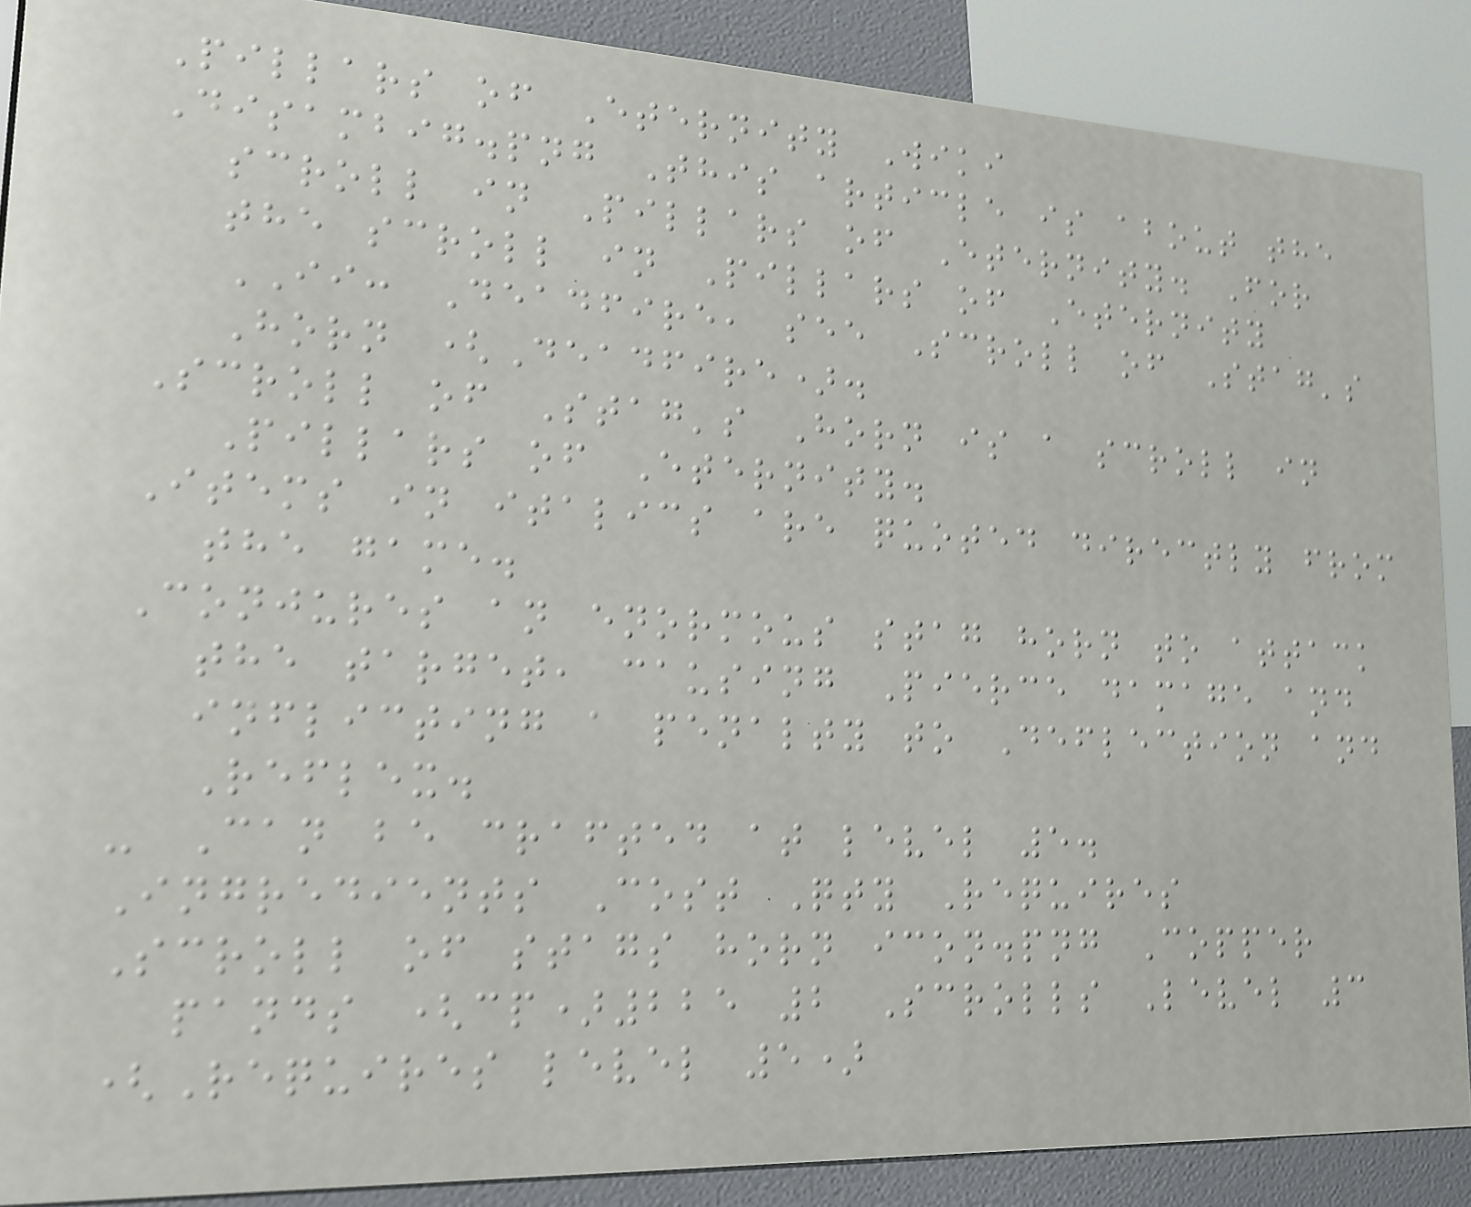Pillars of Eternity Wiki
Disambig.png This article is about the
scroll in Pillars of Eternity. For
the scroll in Pillars of Eternity
II: Deadfire, see Scroll of Stag's
Horn (Deadfire).
Scroll of Stag's Horn is a scroll in
Pillars of Eternity.
Items in italics are quoted directly from
the game.
Conjures an enormous stag horn to attack
the target, causing Pierce damage and
inflicting a penalty to Deflection and
Reflex.
- Can be crafted at level 5.
Ingredients Cost Qty Requires
Scroll of stags horn icon.png Copper
pands (cp)225 2 Scrolls Level 3
(Requires level 5)
